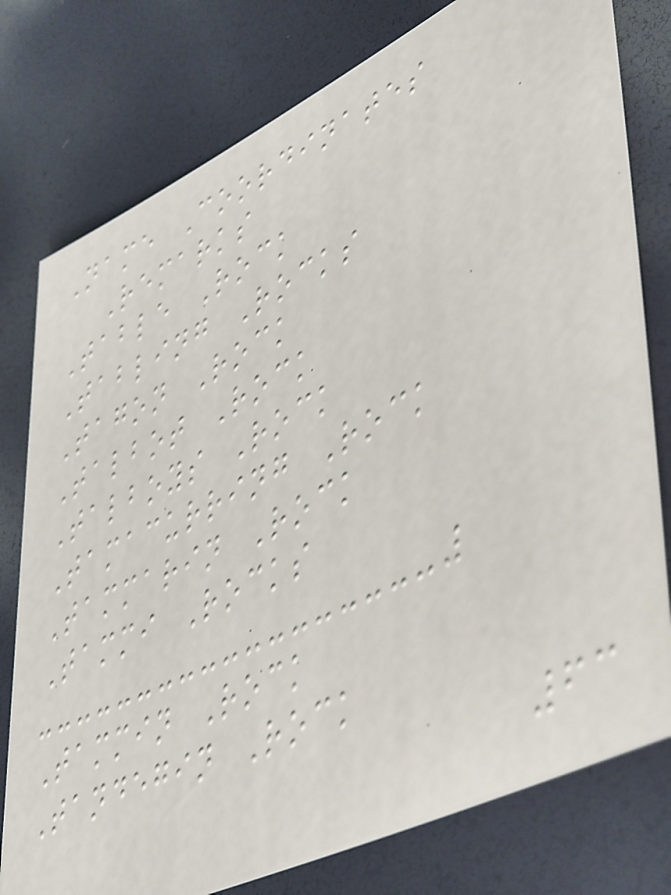Name Coordinates
Remarks
Table Rock
Tabling Rocks
Tagon Rock
Talbot Rock
Talboys Rock
Tamacurring Rock
Tammarin Rock
Tammi Rocks
Tammin Rock
Tandegin Rock
63
